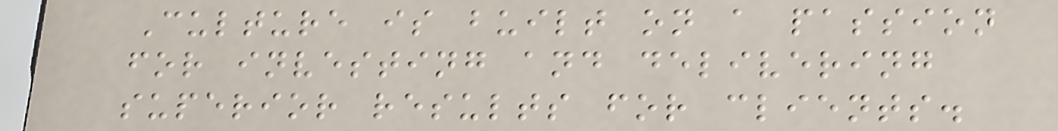Culture is built on a passion
for investing and delivering
superior results for clients.
